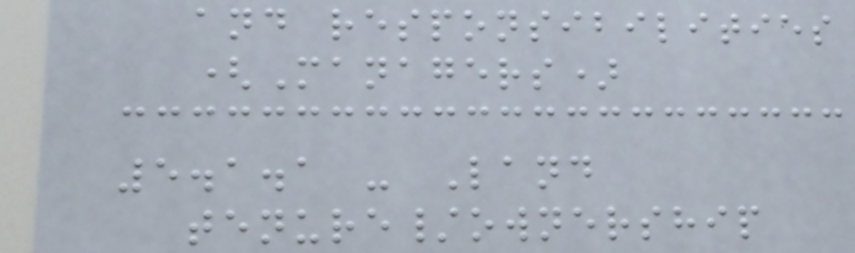and responsibilities
(Managers)
5.1.1 - Land
tenure/ownership
